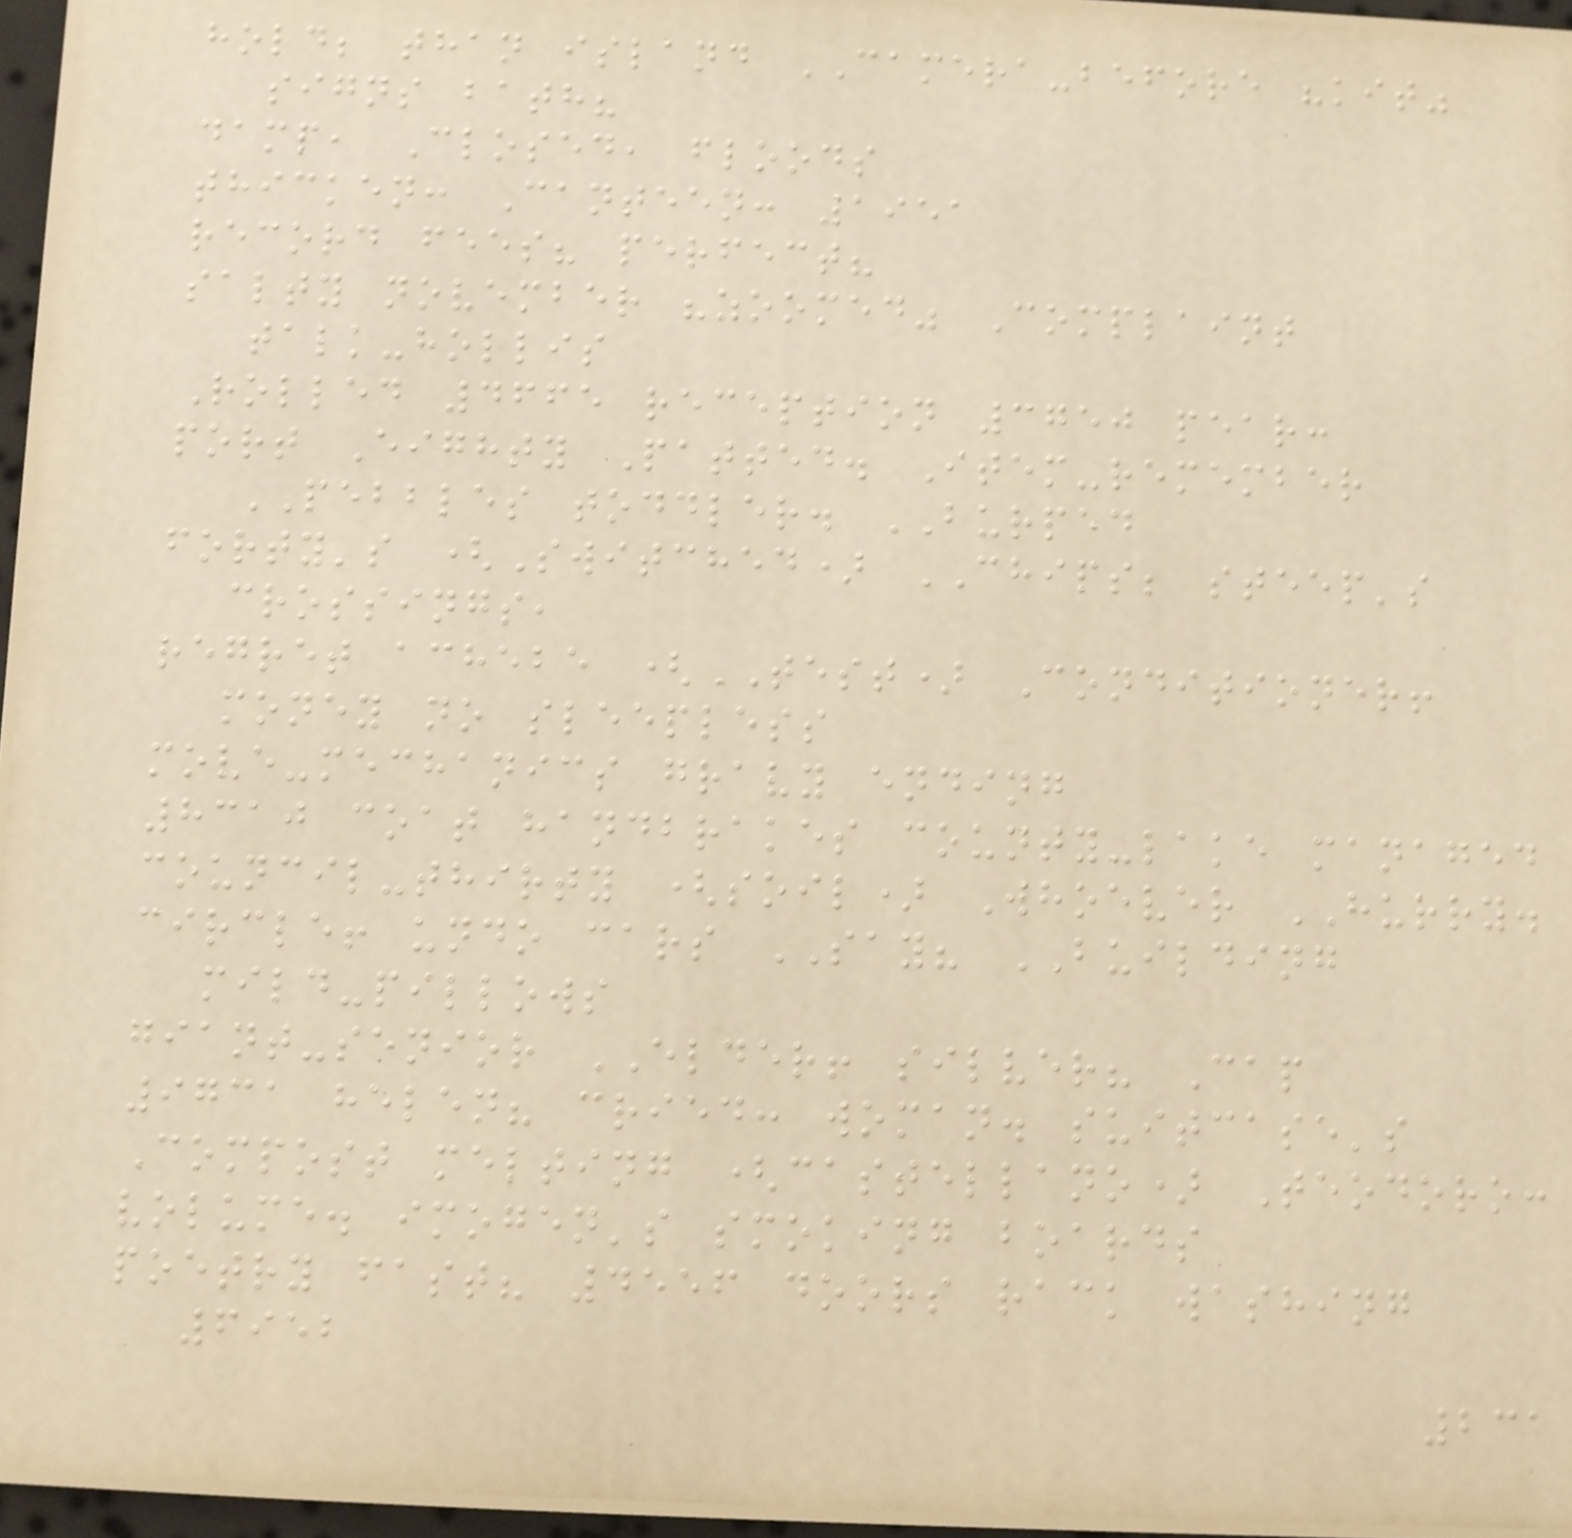hold; than island CAMERA-before "kit"
signs bath?
damp, Closed, floods
thicken: Canteen: 1951
record fees? perfect?
salty november "zoomed" Complaint
talk-hollis
Rolled 4665 reception 3750 pear:
port Eighty Patted. Item-remember
PEBBLES toddler. BURPED
forty's (Switched) CHIPS; steep's
crossings,
regret achebe (TEST) Conditioner!
money no sleepless
move-mechanics gravy ending
8310 coat handbrakes county-lake managed
council-thirty (soil) Whoever HURRY.
circle! undo cars SAY? BUILDING
mild-pillows
giant-senior ELDER! silver? Cap
9731 helen? cried: woman. suitcase's
Compost melting (castellano) Teodoro:
volume. imogen's smoking boards
poetry fast? 4556 doors rack washing
6952
231
